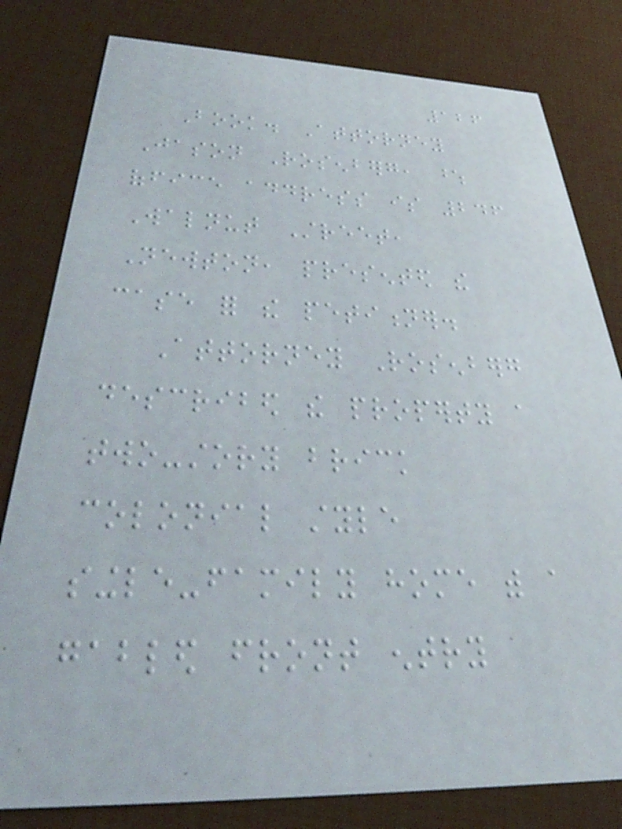126
Book. Attorney
Jason Rosenberg, whose
office address is 246
Walnut Street,
Newton, presented the
case for the petitioner.
Attorney Rosenberg
described the property a
two-story brick
colonial style
single-family home with a
gabled front entry
